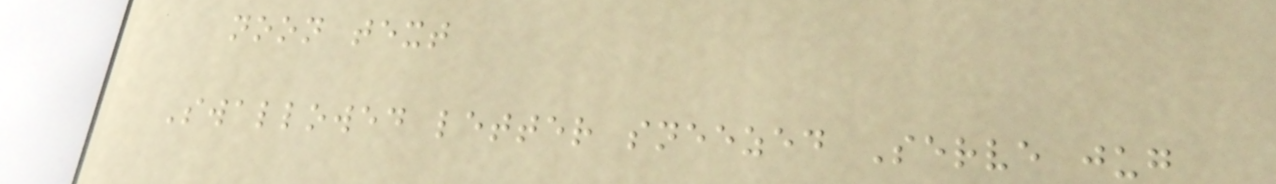noon text
Swallowed letter sneezed Serve jug
